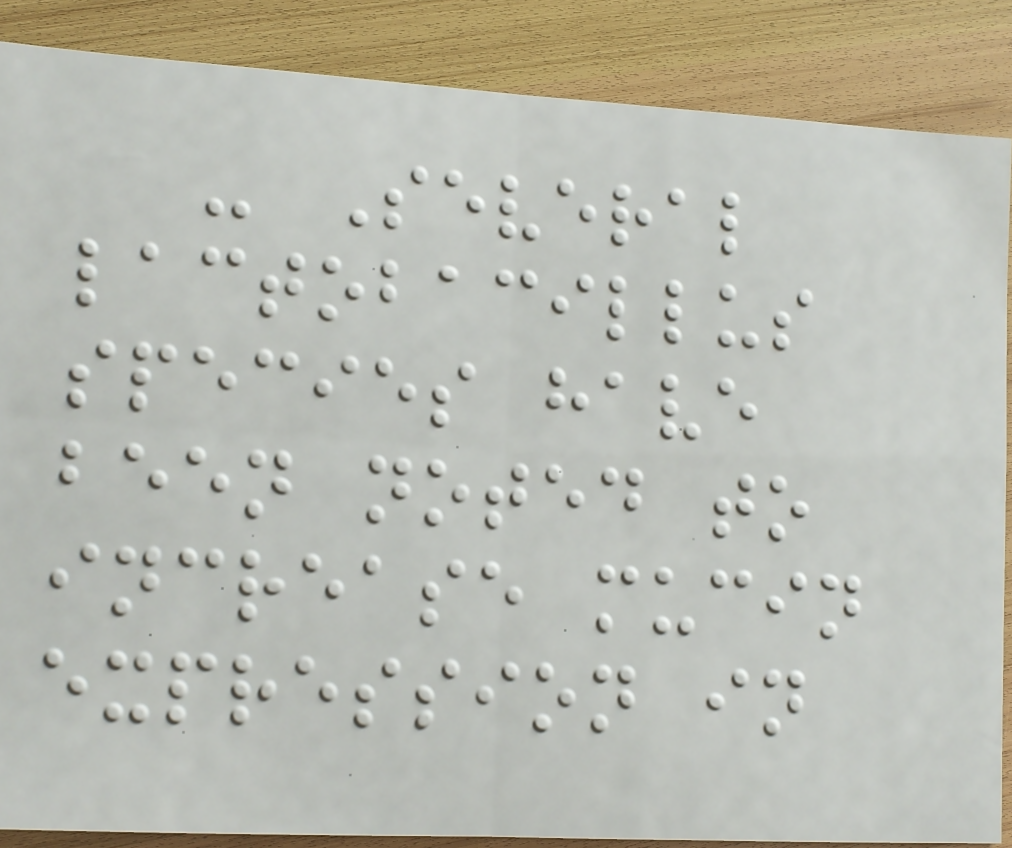- Several
lactobacillus
species have
been noted to
increase mucin
expression in
